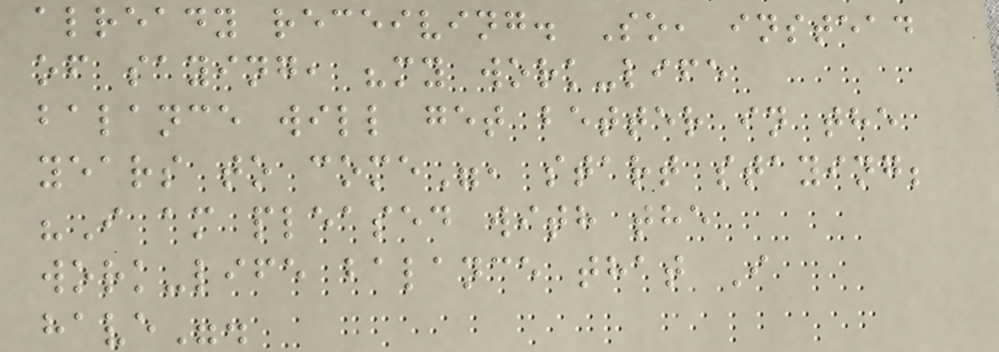already receiving. So, instead
of saying, "my work-life
balance will get better in the
years to come", start staying;
"I am pleased with the
work-life balance that I
have".
